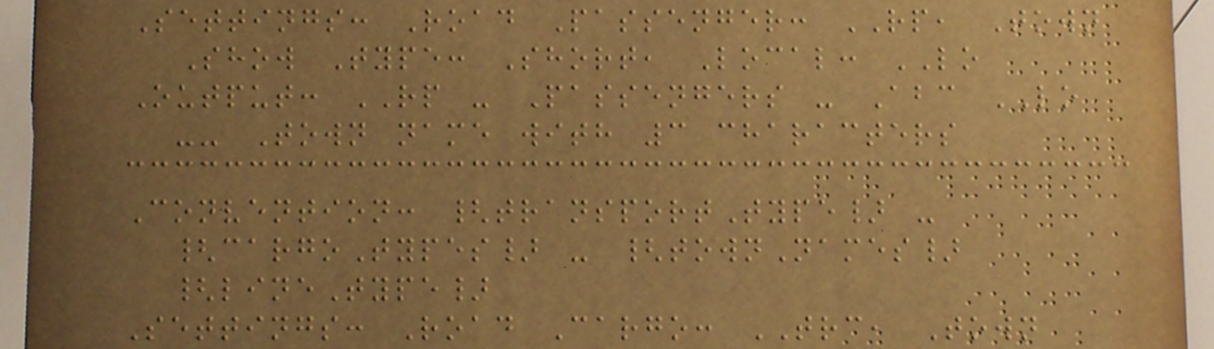Settings: Road Passenger: RP, Town
Show Type: Short, Local: LO
Output: RP - Passengers - Abc LO
-- Town name with 3 characters
Convention: {transportType} -
{cargoTypes} - {townNames}
{lineType}
Settings: Road Cargo: TRC, Town
